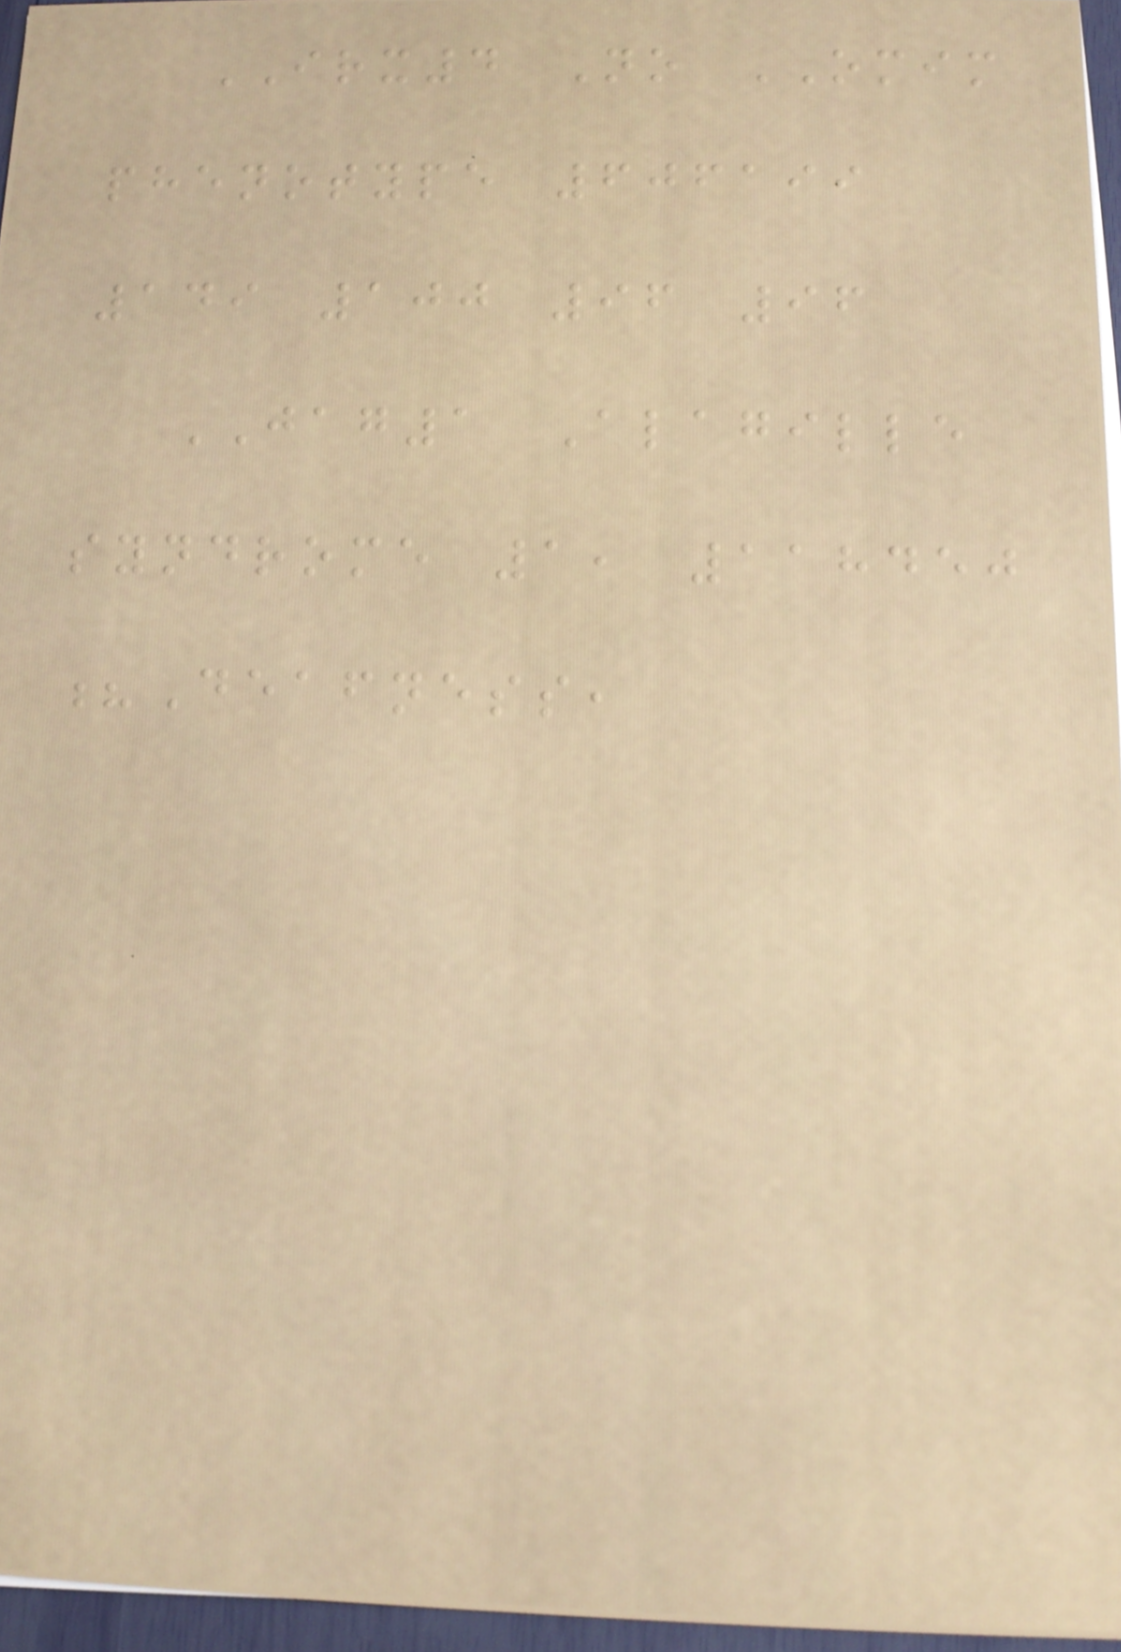IRX4 No OMIM
phenotype 606199
149 100 96 96
JAG1 Alagille
syndrome 1, 118450
?Deafness,
